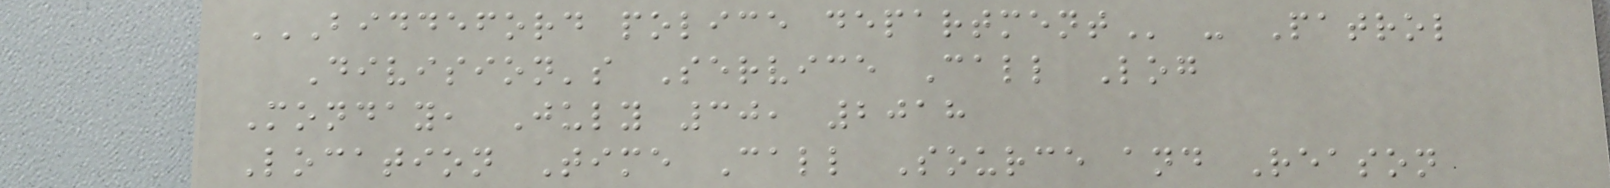BIDDEFORD POLICE DEPARTMENT - Patrol
Division's Service Call Log
Monday, July 30, 2018
Location Time Call Source and Reason
